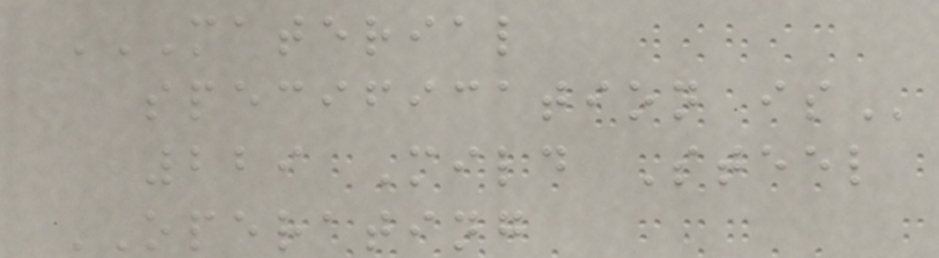MATERIAL
SPECIFICATION IS
229 Mild Steel
OPERATING
